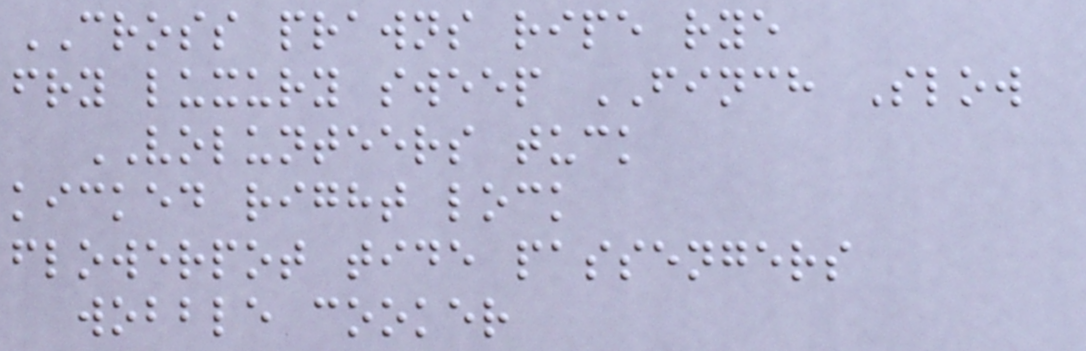CROSS prawns ripe rye
fry luxury sweep FINCH Slow
VOLUNTEERS tuck
kicked right lock
flowerpot tide passengers
wobble cooker
